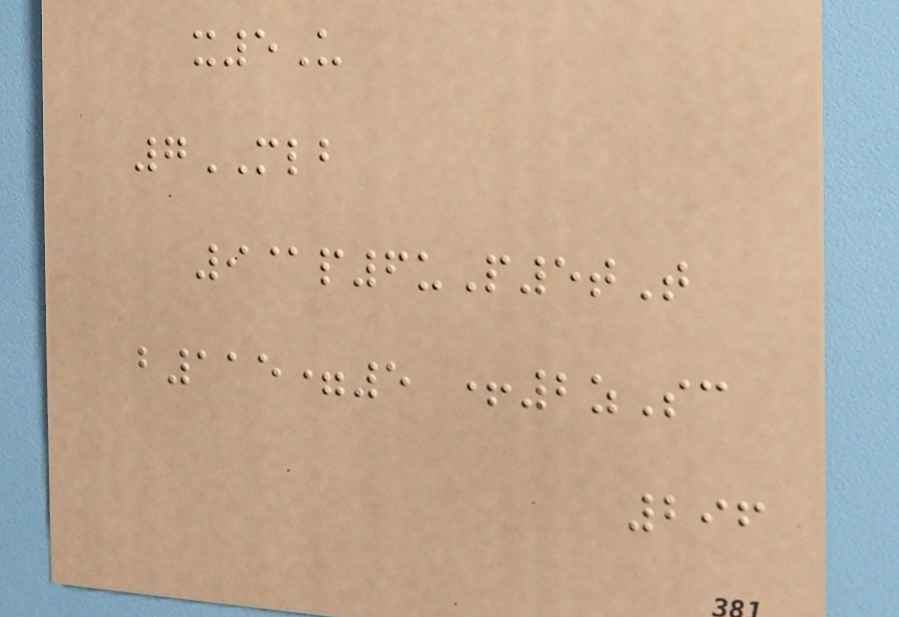x5U
7MLB
9@p6uP5tT
b115=5 +2zSc
296
